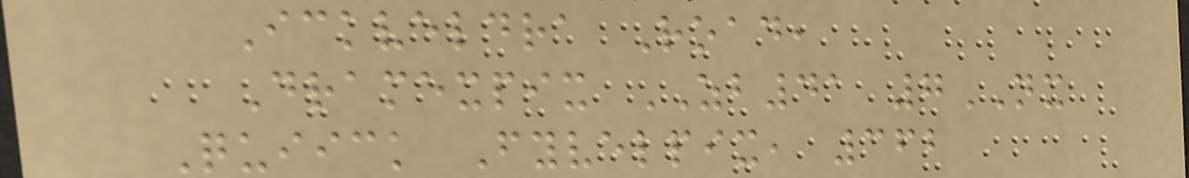Ickveldra Road,
Dramexpix ZB41 7NX
Quiick Fyvelpix, 362
